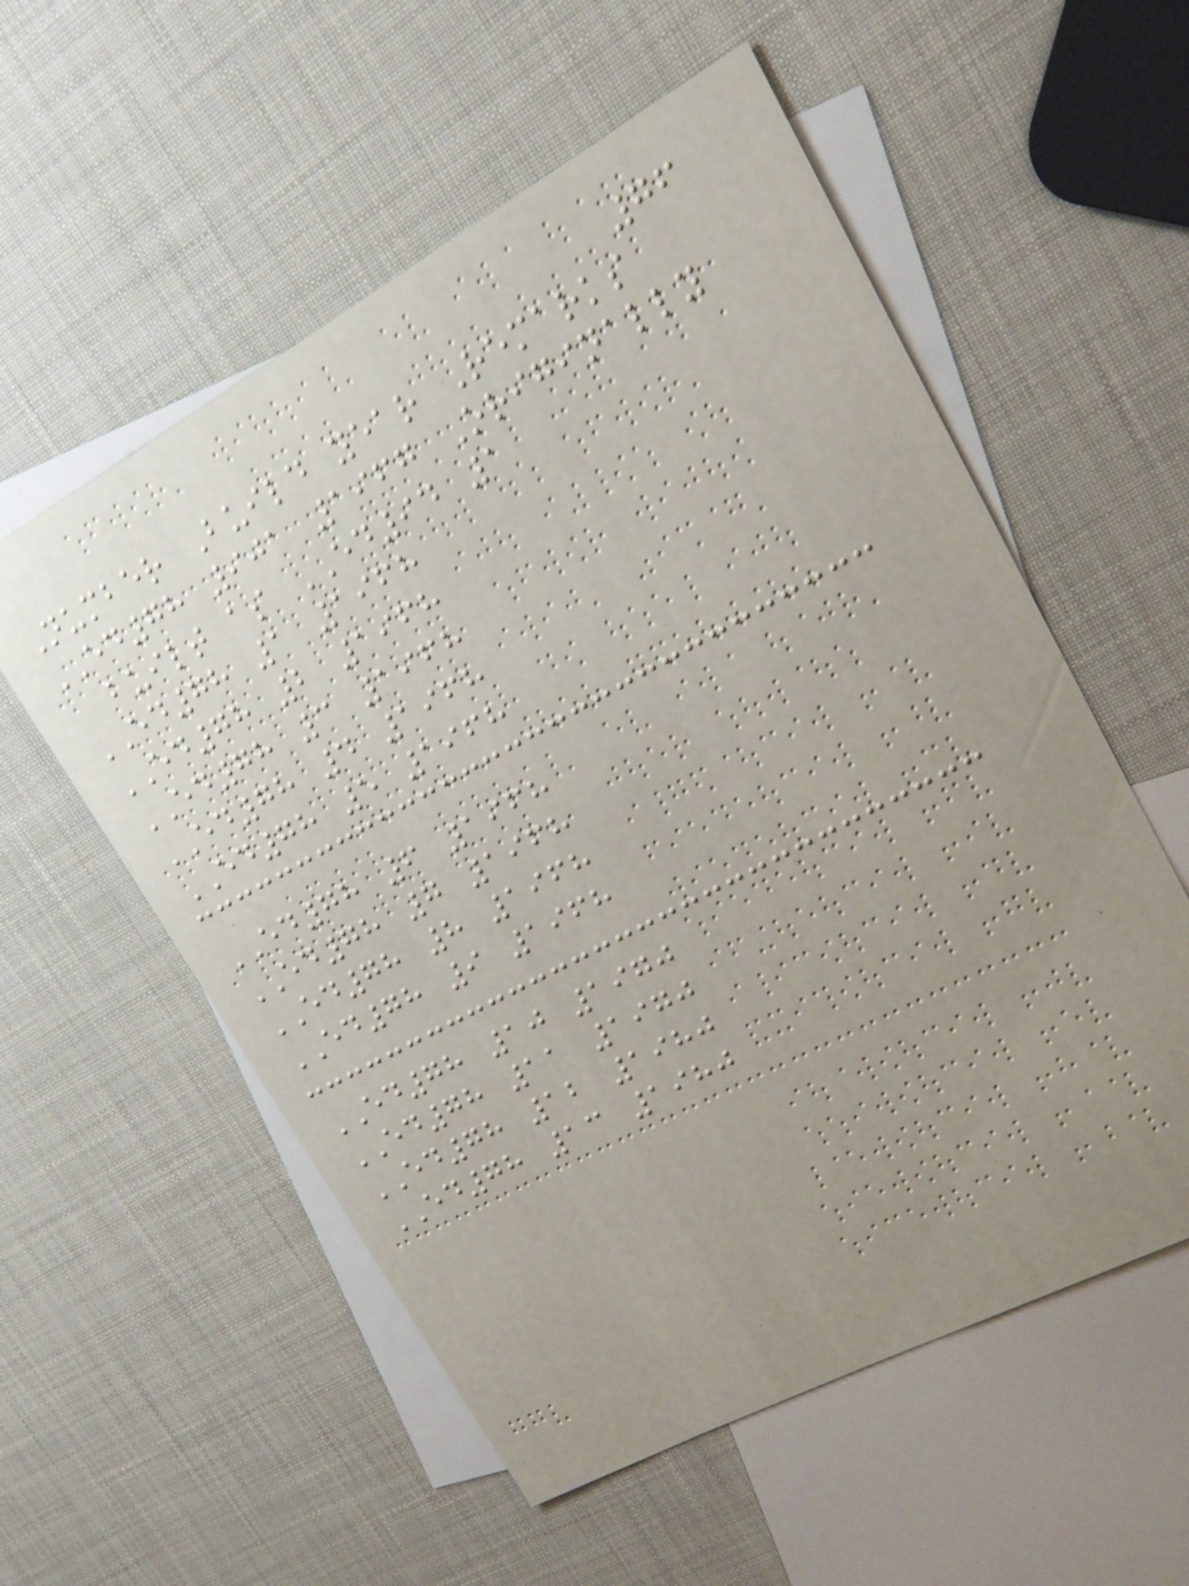76
Number Build year Remarks
ED78 901 1967 Originally
built as ED94 1
ED78 1 1968
ED78 2 1968
ED78 3 1968
ED78 4 1968
ED78 5 1968
ED78 6 1968
ED78 7 1968
ED78 8 1968
ED78 9 1968
ED78 10 1970
ED78 11 1970
ED78 12 1980
ED78 13 1980
